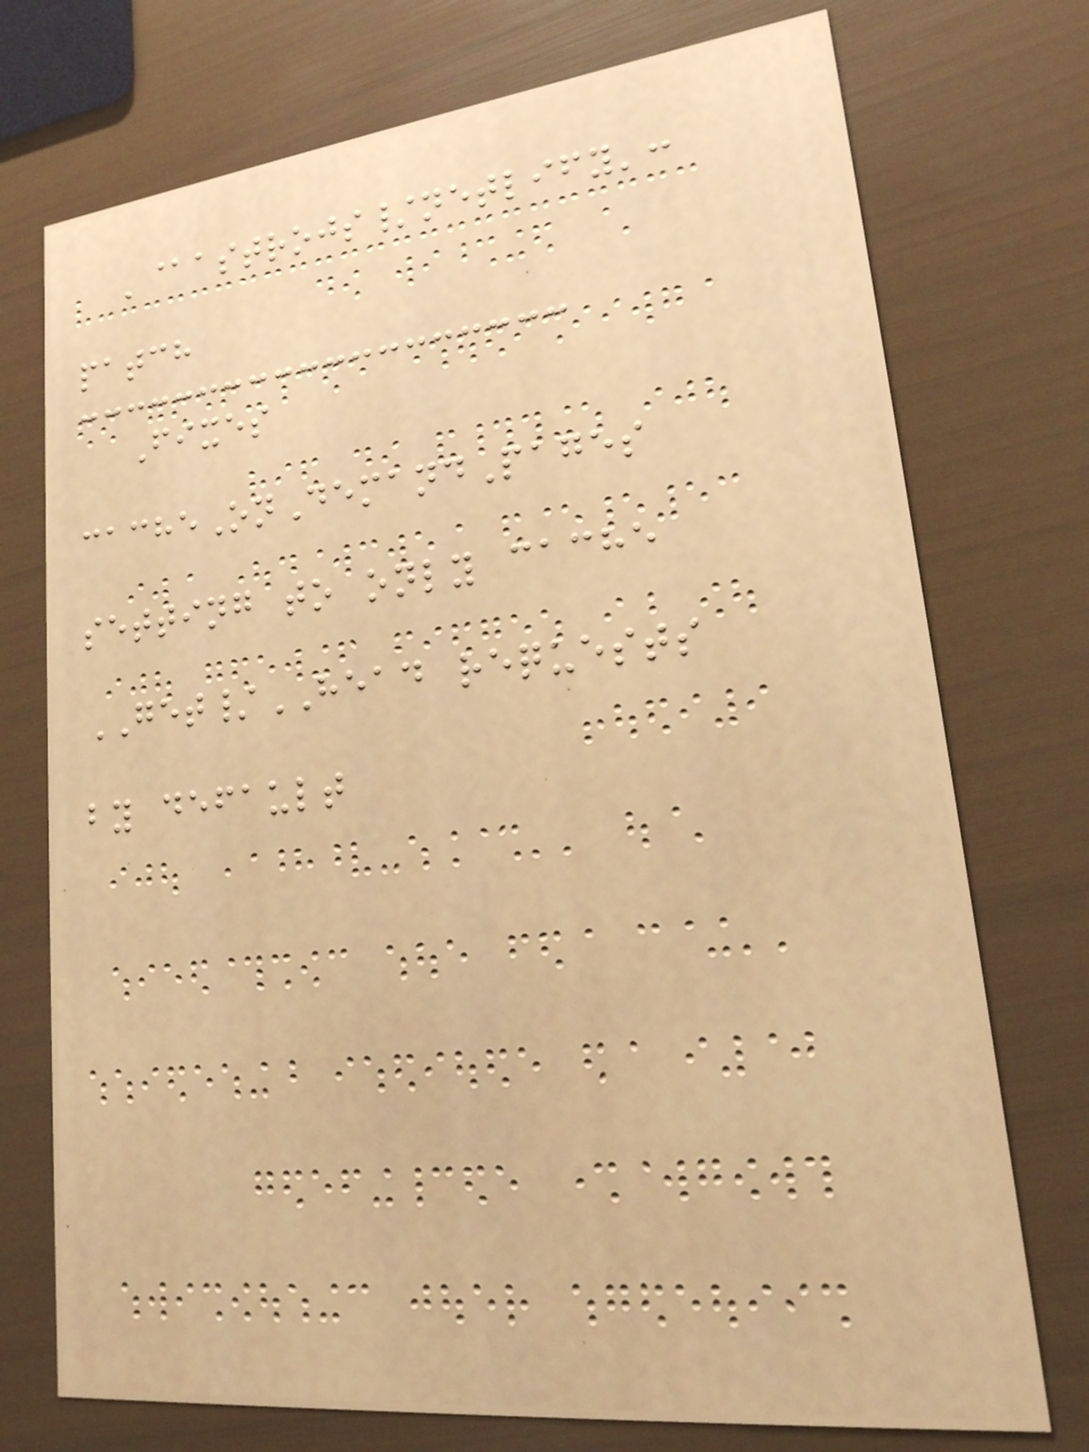'@astrojs/netlify':
patch
Fixes
cacheOnDemandPages
setting to only cache
GET/HEAD requests
by default
